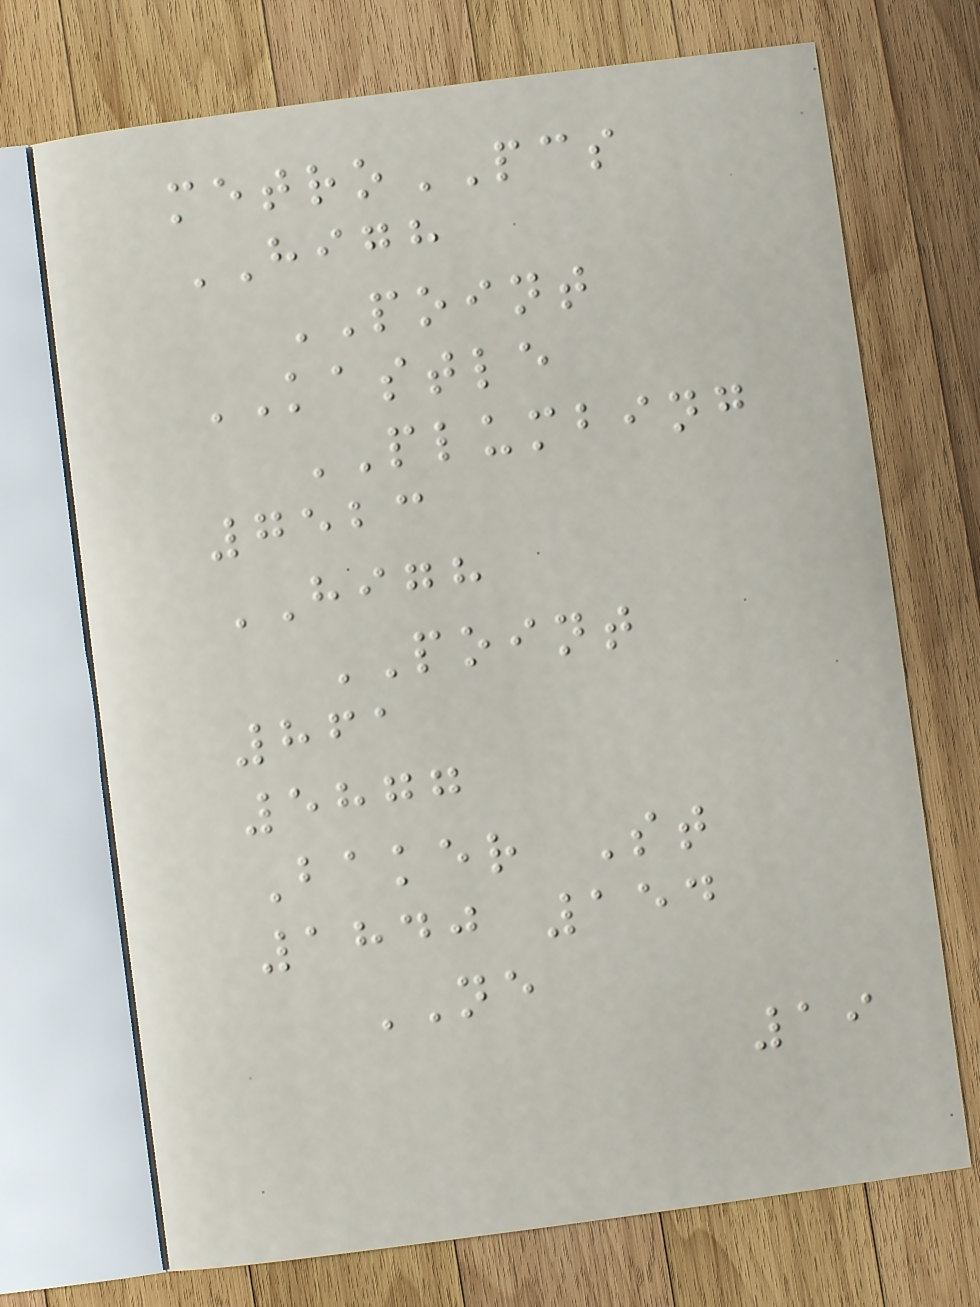metroPCS
HIGH
POINT
KASTLE
PLUMBING
7523
HIGH
POINT
861
5877
Baker St
1840 154
NE
19
